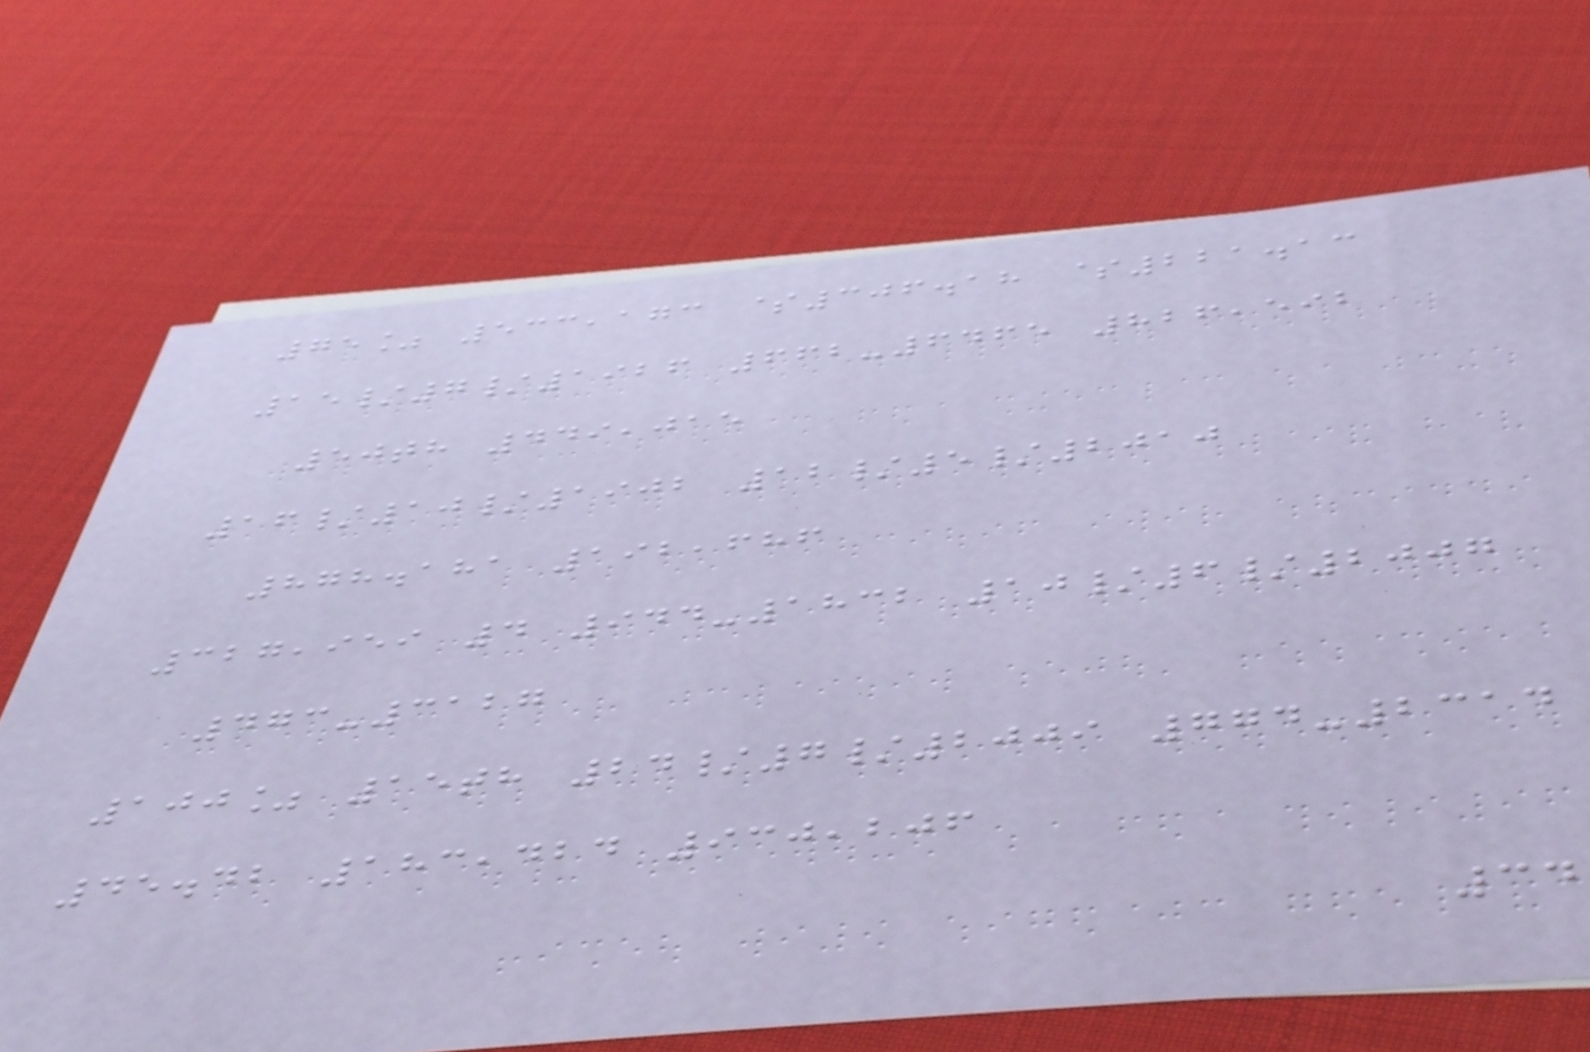75% 533,173 $306.18 $221.13
15/7/1926 662-6465 826,592
50th 449,015
16/10/1902 12/5/2010
878.181 192,686
327,959 4 944-1832 10/6/2007
473-3127
100% 15th 24/7/2009 774-2314
45.42 183,424 930,206
34
